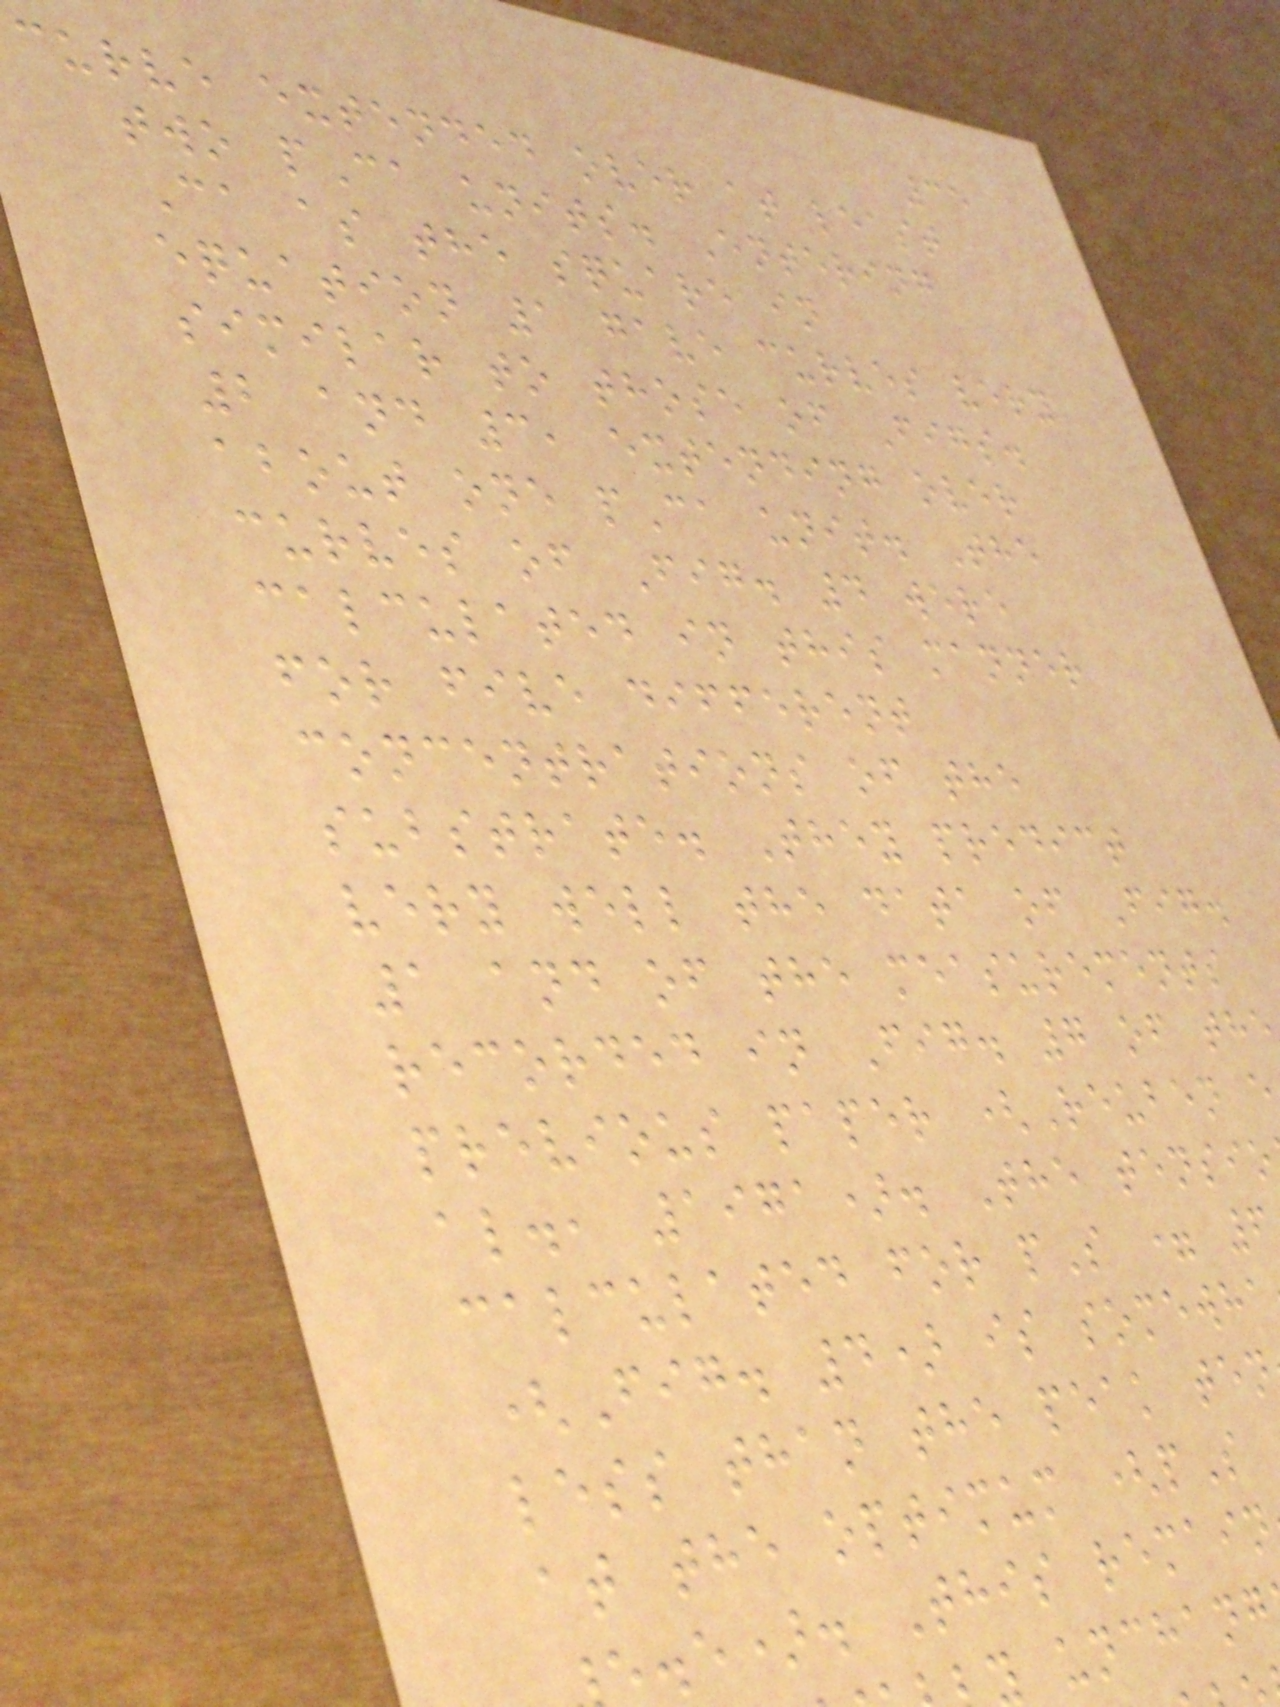35
curve extended over at least
two pCa units. Entering
Ca as the square in
equation 1 gave curves very
similar to those of Figs.
2 and 3, extending over
about one pCa unit. The
curves of Fig. 4 were
calculated in this manner
for five different
concentrations of the
substrate. They predict
very well the data of Fig.
1 and of the measurements
recorded in Fig. 7 of the
previous paper (Reuben e
al., 1971). The tensio
calculated for pS = 6
(Fig. 4) is somewha
less than the peak ten
at the optimum (pS
.e). This remain
y unchang
